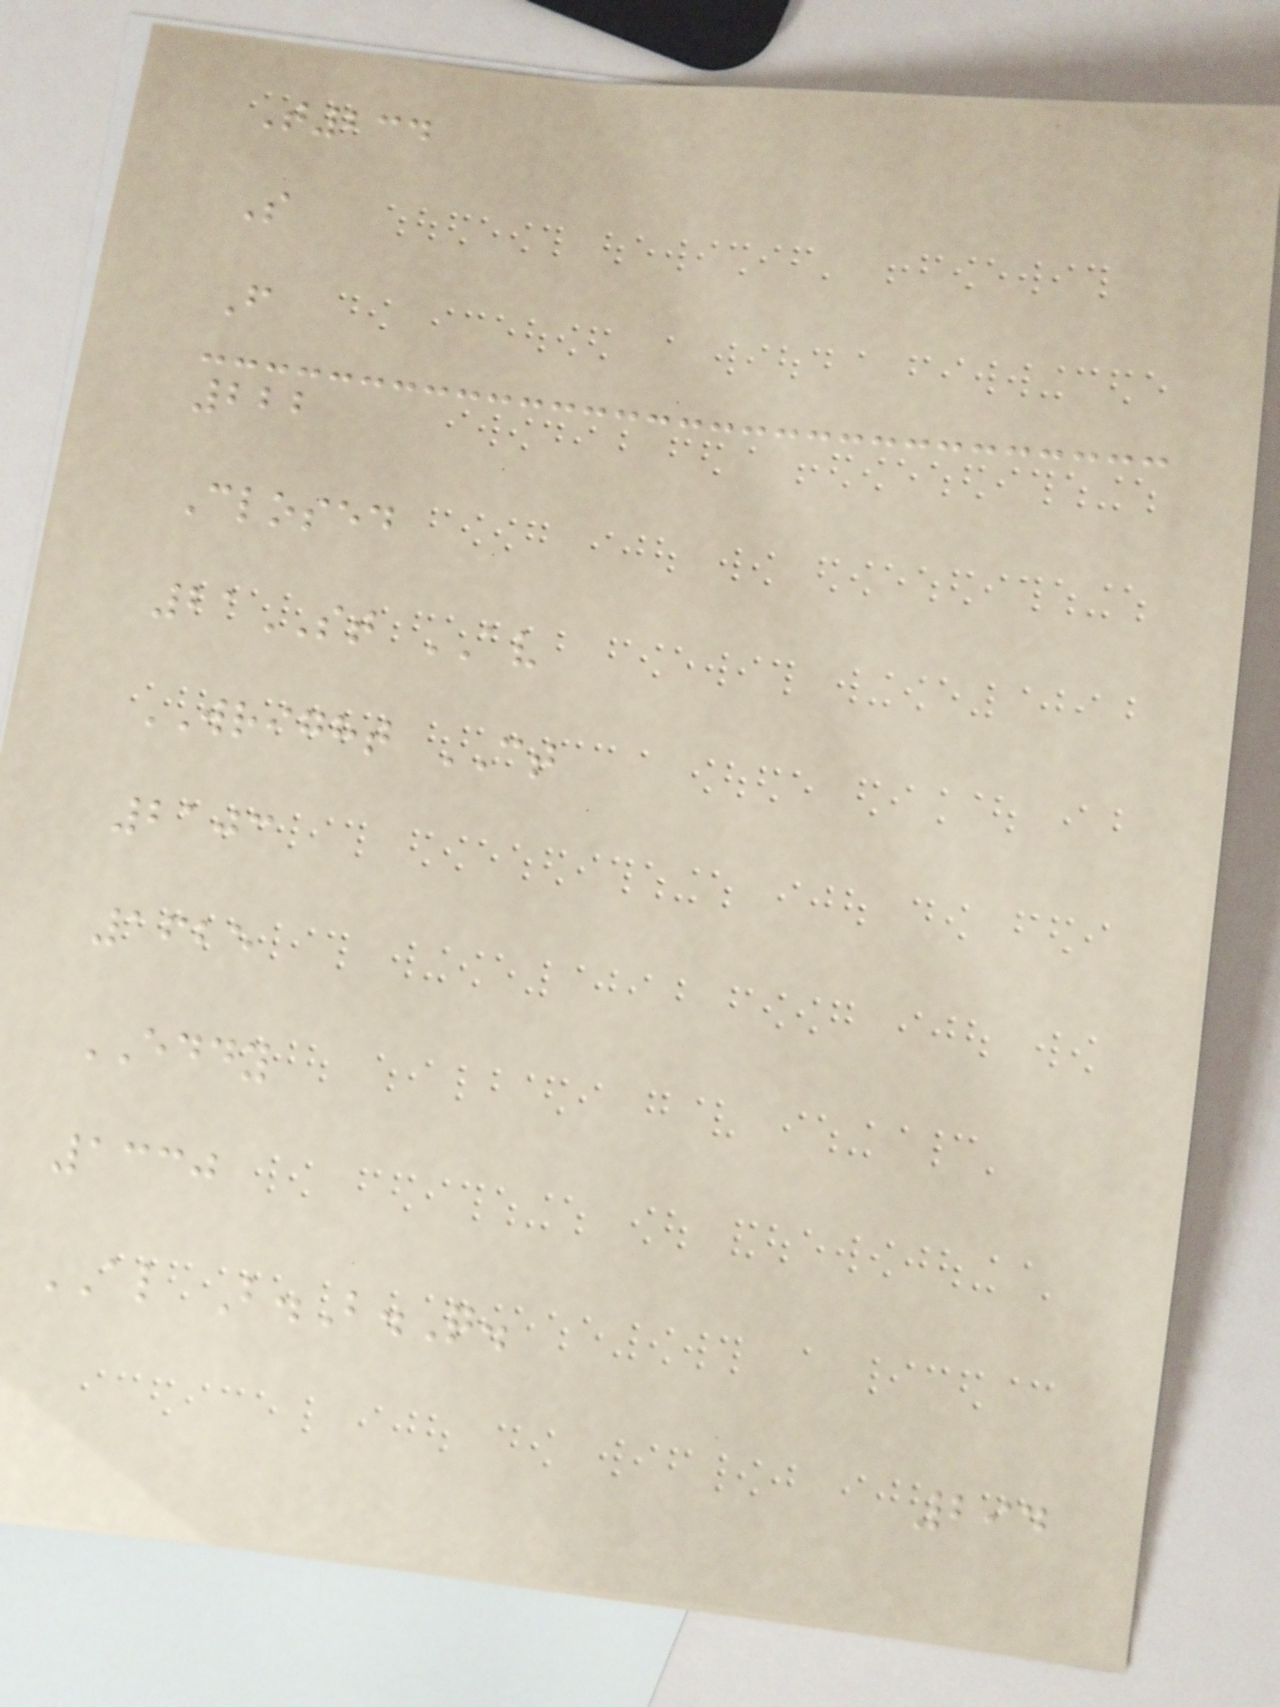T234
S
F
222
Closed
21ST AV
WRIGHT CT
2103
1625
EDDY
1330
AL B.B.Q.
294
